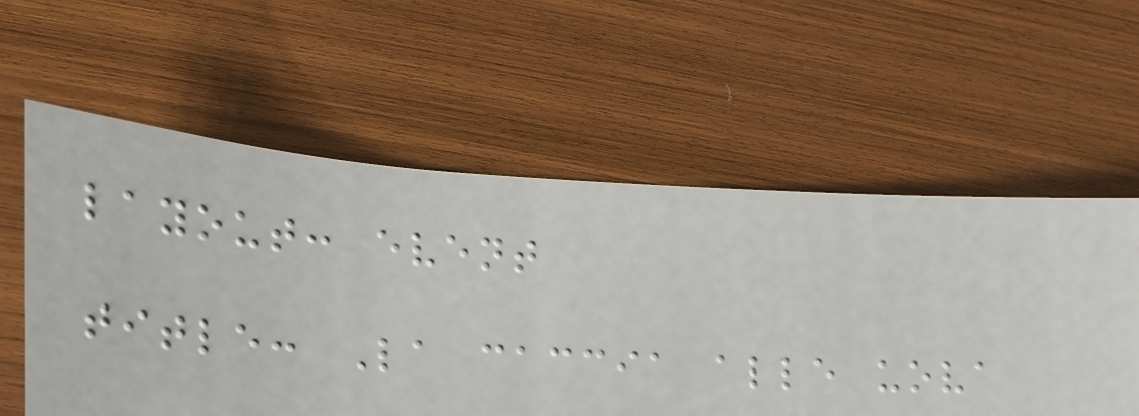layout: event
title: La caccia alle uova
